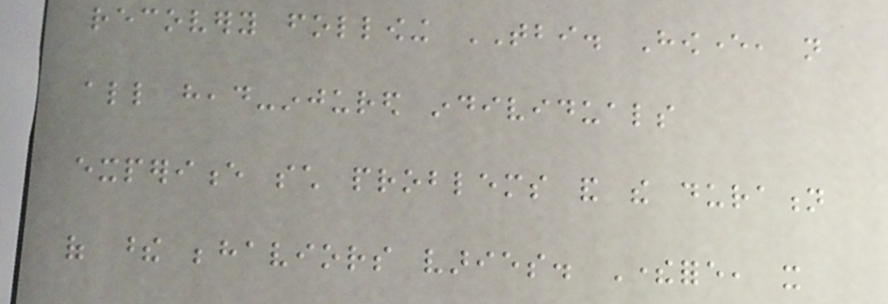recovery following TBI. However, not
all head-injured individuals
experience such problems and the duration
of these behaviors varies. Therefore, it
